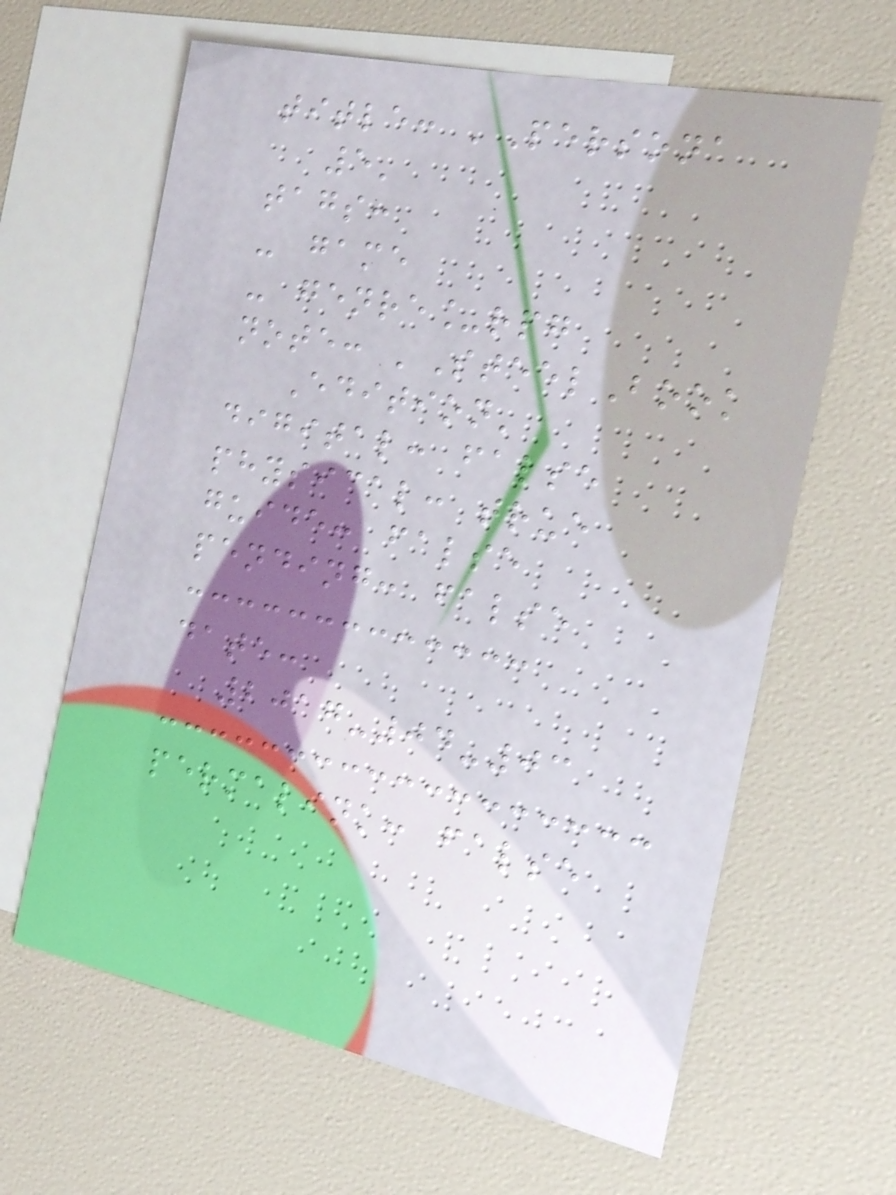title: 'Persona
5'
tags:
- game
- genre_rpg
note: 'SteelBook
Edition'
digital: false
physical: true
guide: false
pending: false
date:
2017-04-03
permalink: false
